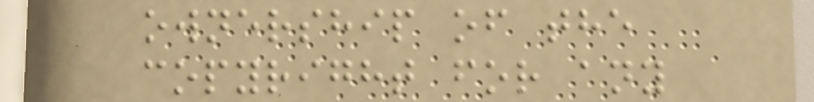ownership of the
copyright for any
